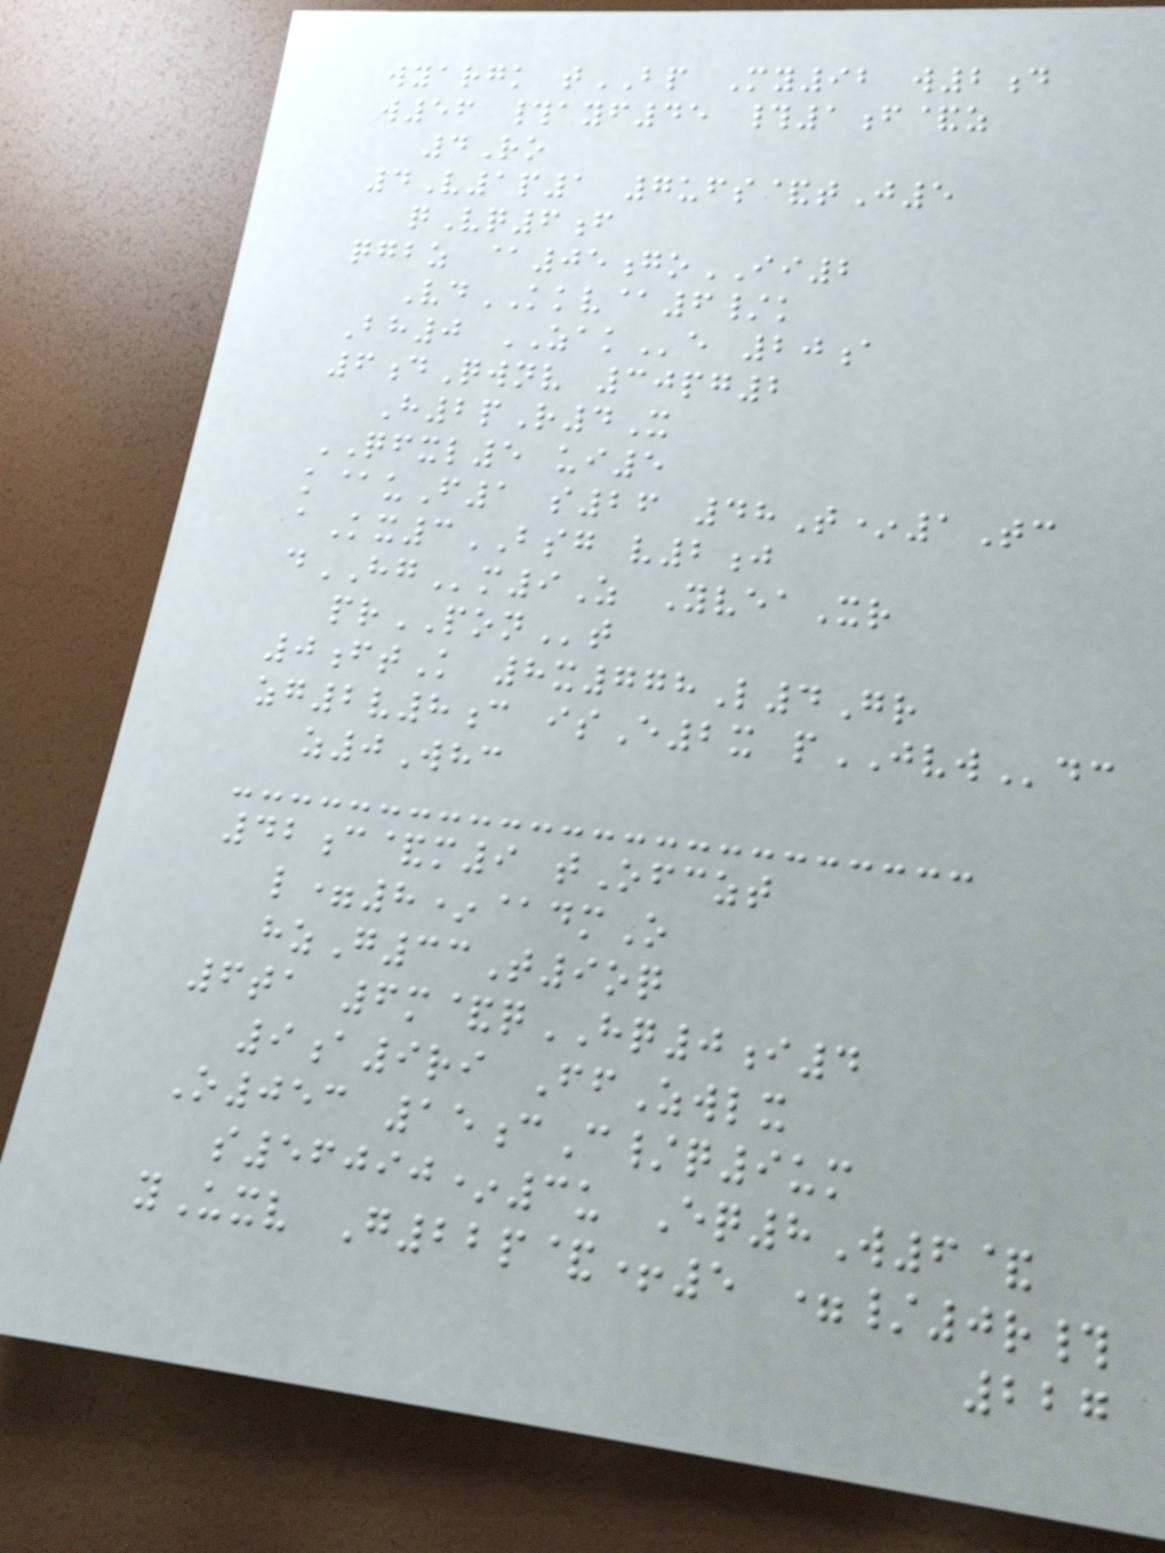wyargk tBP My92 w2d
w56 #ayf45 #1f&z
4Ro
4V1p1 7ufs&tJ5
qVq6f
qgbz @05goII2
VdKKV@6/k
Bh0 ZAKe 20a
6dQwnv 30pg2
H2pR4X
QFXL5 ui5
k@uF1 s26 48T*1Tc
aKx3BSG v2j
dHGm9Z YveaXr
prPONt
0ftK 8x778L4Gr
zg2v8c isE2x pJVWdc
z0Whc
42c&m9 tOfczt
l=8*@dmO
hzG33T9oq
6ta 6m&qHQ0i4
9a9ri FfZwlx
O053 15cC/q9um
s56090*3u Eq8W6&
yUxv G22p&+5 =/0r#
227
